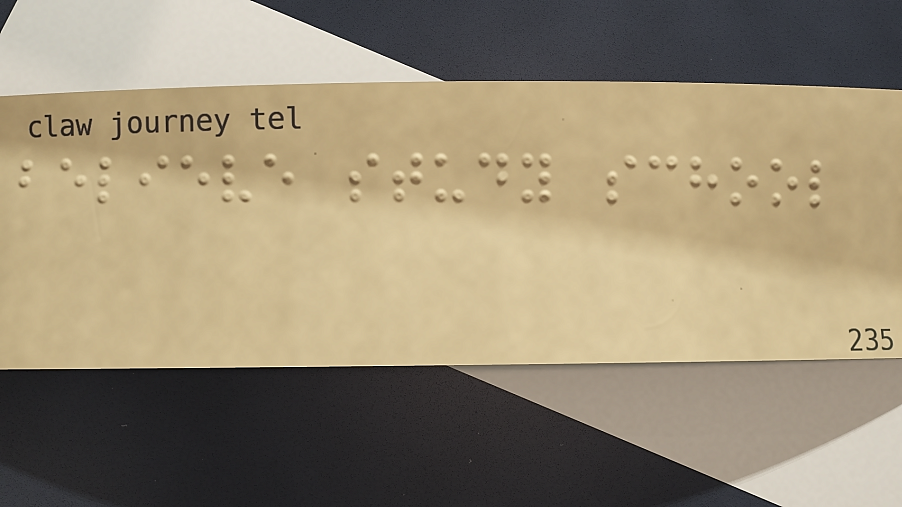believe study school
